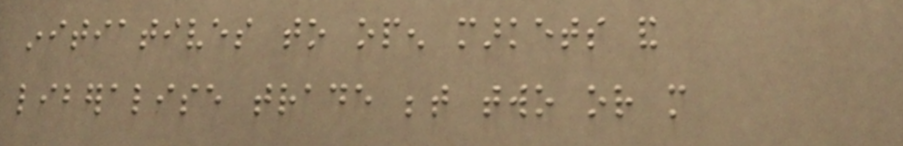initiatives to open markets and
liberalise trade between two or more
